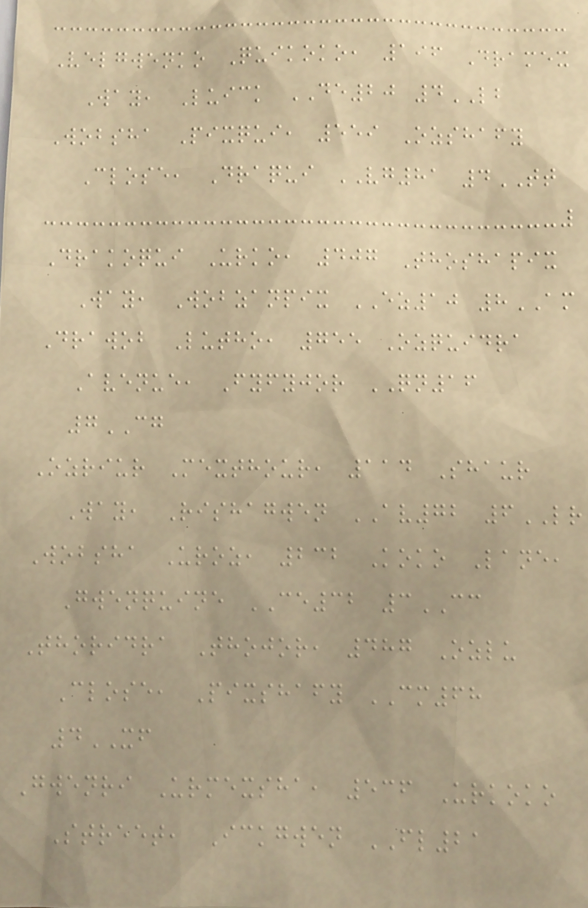Velgwenko Quikoko, 196 Dramex
Way, Luick DE20 4LB
Wobsha Pixqui, 559 Ozshafy
Close, Draqui VG81 4TT
Drakoqui Urko, 407 Thoshapix
Way, Wobzanpix EZ10 8AM
Drawob Lutho, 755 Ozquidra
Avenue, Fyfyjor QN16
7CG
Ozriur Mexthour, 114 Shaur
Way, Rishagwen AV72 6LR
Wobsha Uroz, 232 Koko Lane,
Gwenquine CE32 3CC
Thoridra Thojor, 487 Ozlu
Close, Pixshafy CM68
4XF
Gwenri Urmexsha, 536 Urkoko
Street, Ickgwen FL21
